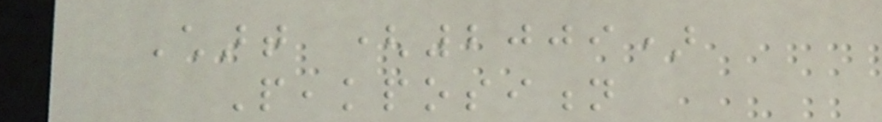Chart (2009)
Peakposition
